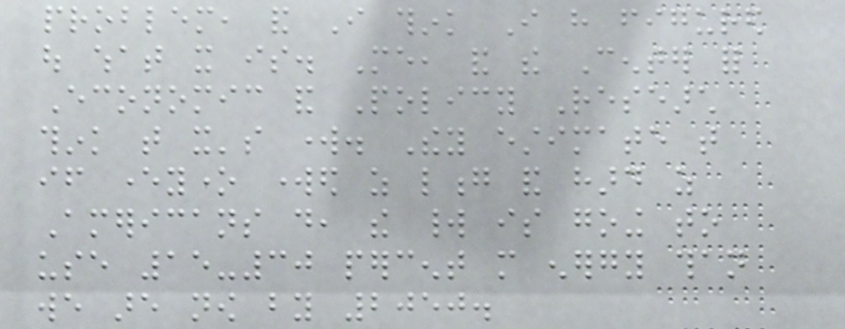problem, and I think I have figured
out what it is. Me, and the Center for
Economic and Policy Research
think that it's work. They estimate that
if everyone worked as long and hard as
Americans do, the world is going to
use 15-30 percent more energy than
we are now by 2050.
